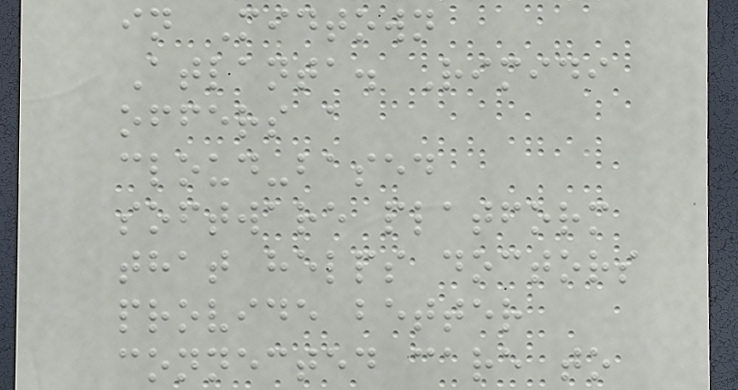in Midtown
Atlanta. Rimidi
offers a
cloud-based
software platform
that helps doctors
provide better
connected care to
